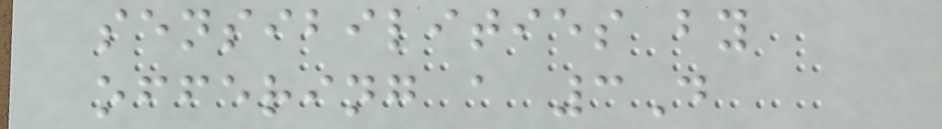sensibilities by
offering a 3D
